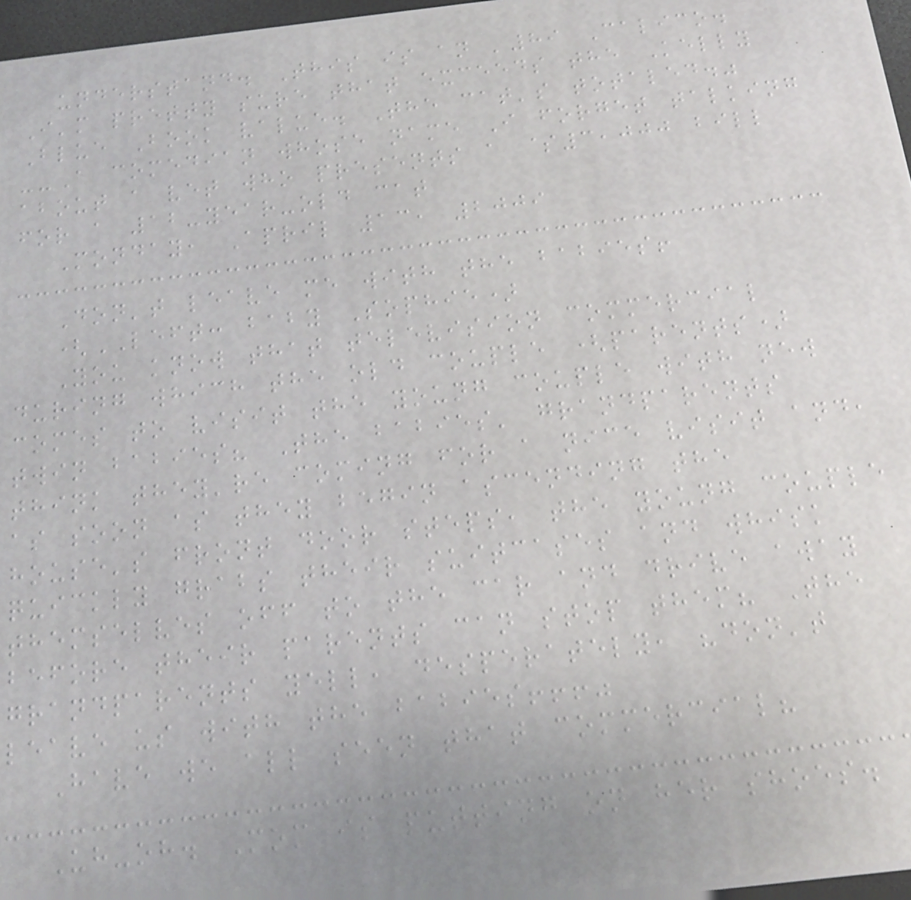understand. This is an '89 Calico.
I'm pretty sure that exceeds the Kelly
Blue Book value. The cat's totaled."
--A comedian whose name I forget talking
about a vet who presents a $3,000 bill
for a 12-year-old cat
Monday, April 13, 2009
Don't leave me with the babies!
(LEFT: baby Sophie)
You know that television commercial
during which the old couple (parents)
comes to visit the young couple with new
twin babies? The babies' grandparents
think they're coming for a nice visit and,
as soon as they begin ascending the
house's front door steps, the young couple
quickly grabs their suitcases and whisk
themselves off to the car and drive away
before their parents can stop them? The
grandparents yell, desperately, "don't
leave us with the babies!!!"
Have we all seen that commercial?
Uh-oh. Mom is putting on her shoes.
